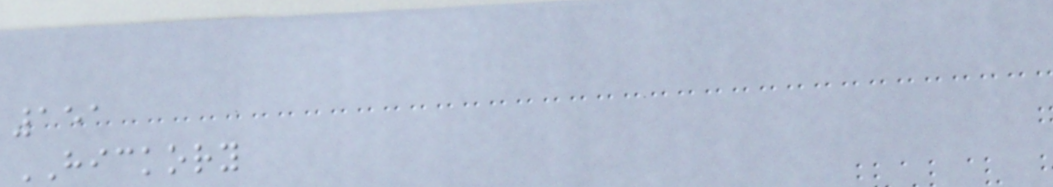151
HICKORY
